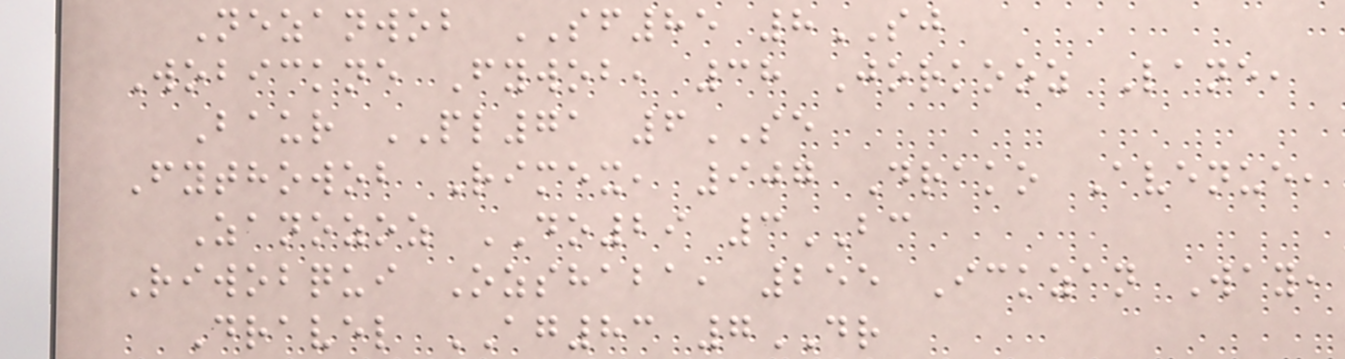Nezanwob SF85 8SJ
Wobickne Fywob, 38 Jorkooz Lane,
Baur PL71 6SE
Fythowob Rimex, 907 Drako Avenue,
Zanozoz DO29 3BC
Riwobqui Ozshaba, 255 Ickzan Way,
Dravel AG83 7DR
